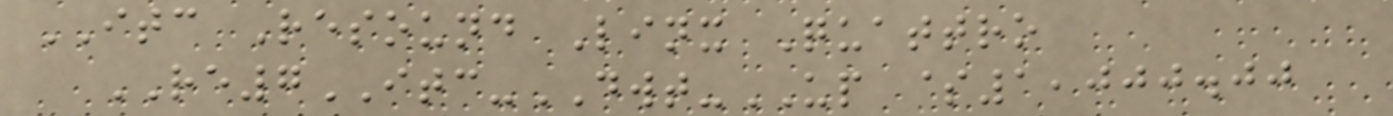ITC Resound Linx Quattro
RE7ITC-DWT-UP $1,000.00
